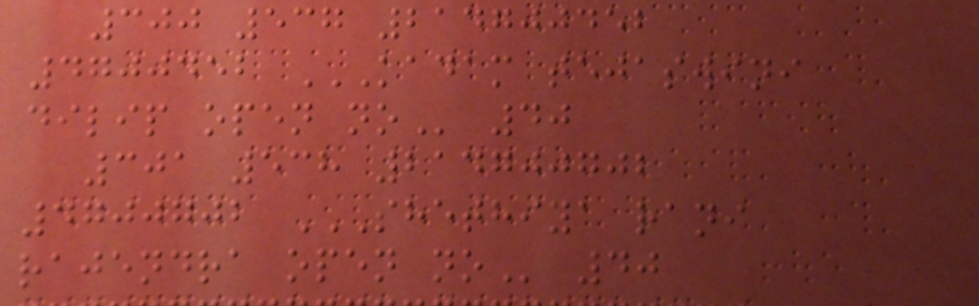300 537 214700452
4700452 KADAM TEJASWINI
DILIP OPEN NO 40
301 538 214700702
4700702 SHETHIYA RANI
RAJENDRA OPEN NO 40
